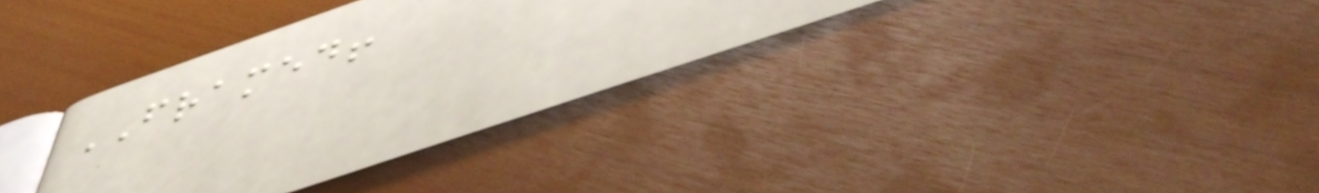FRAMED!
